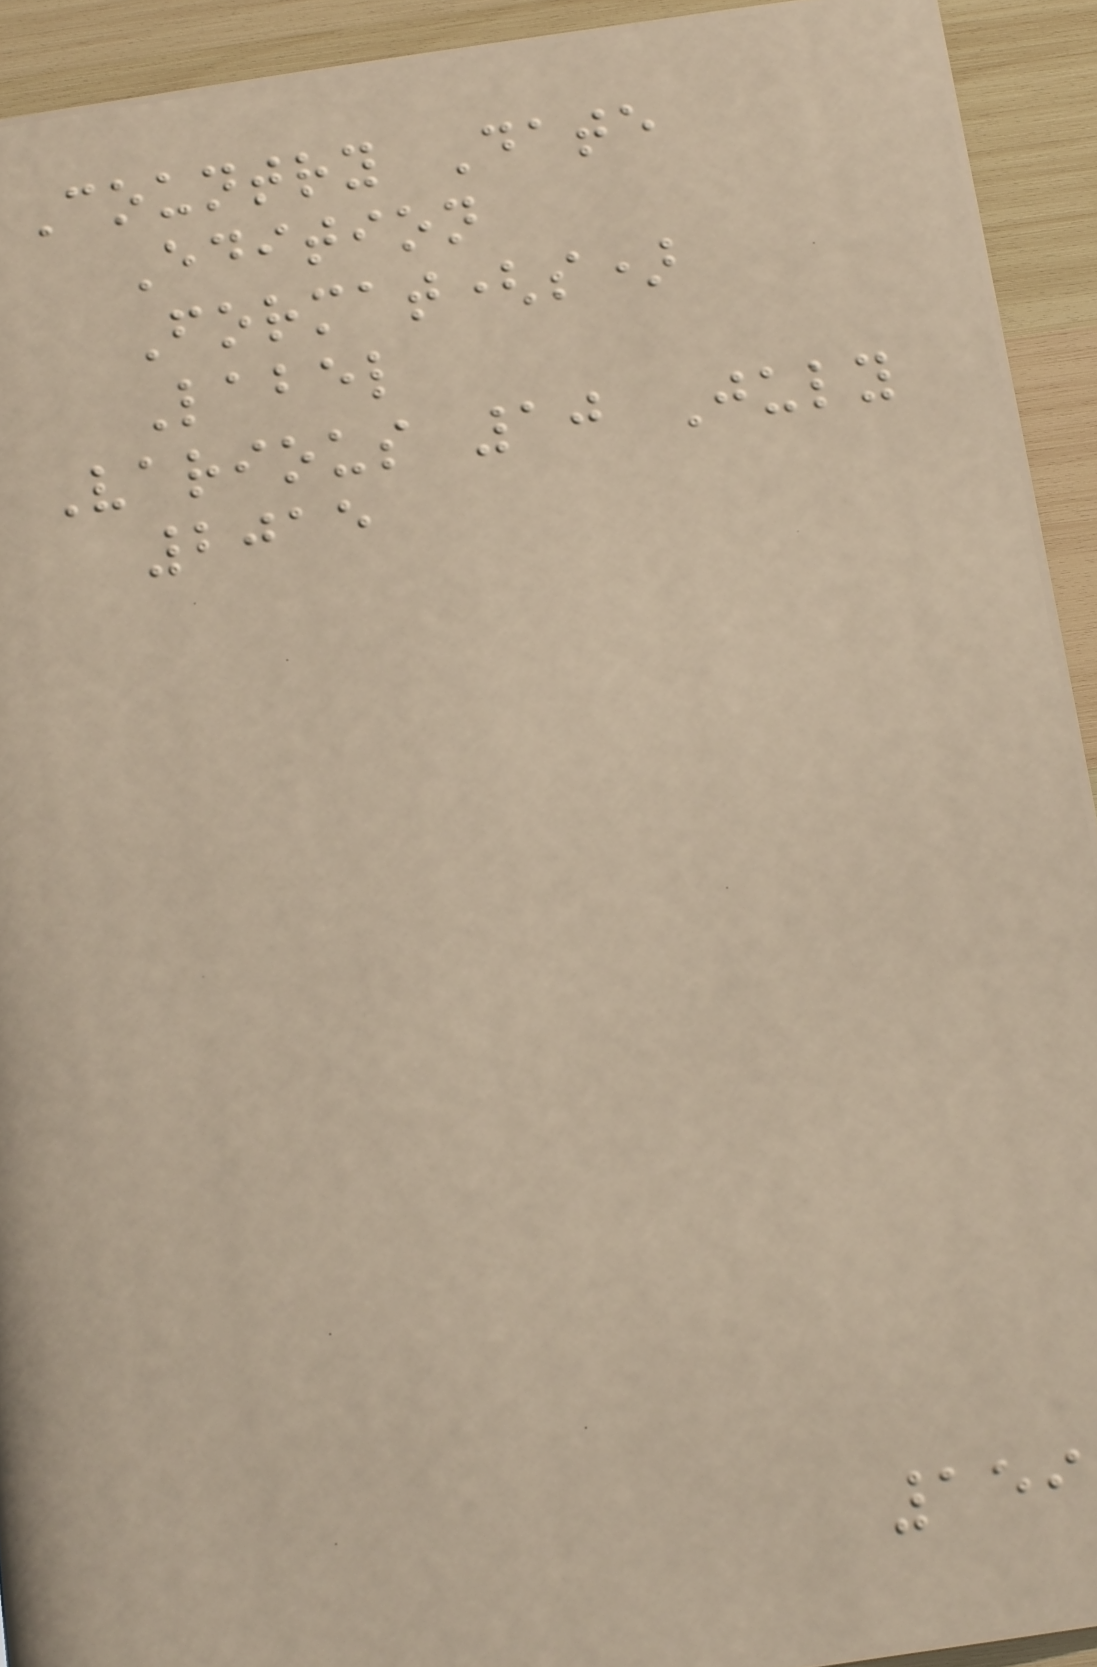Country Date
Edition
Format(s)
Label
Various 10 July
2015
159
